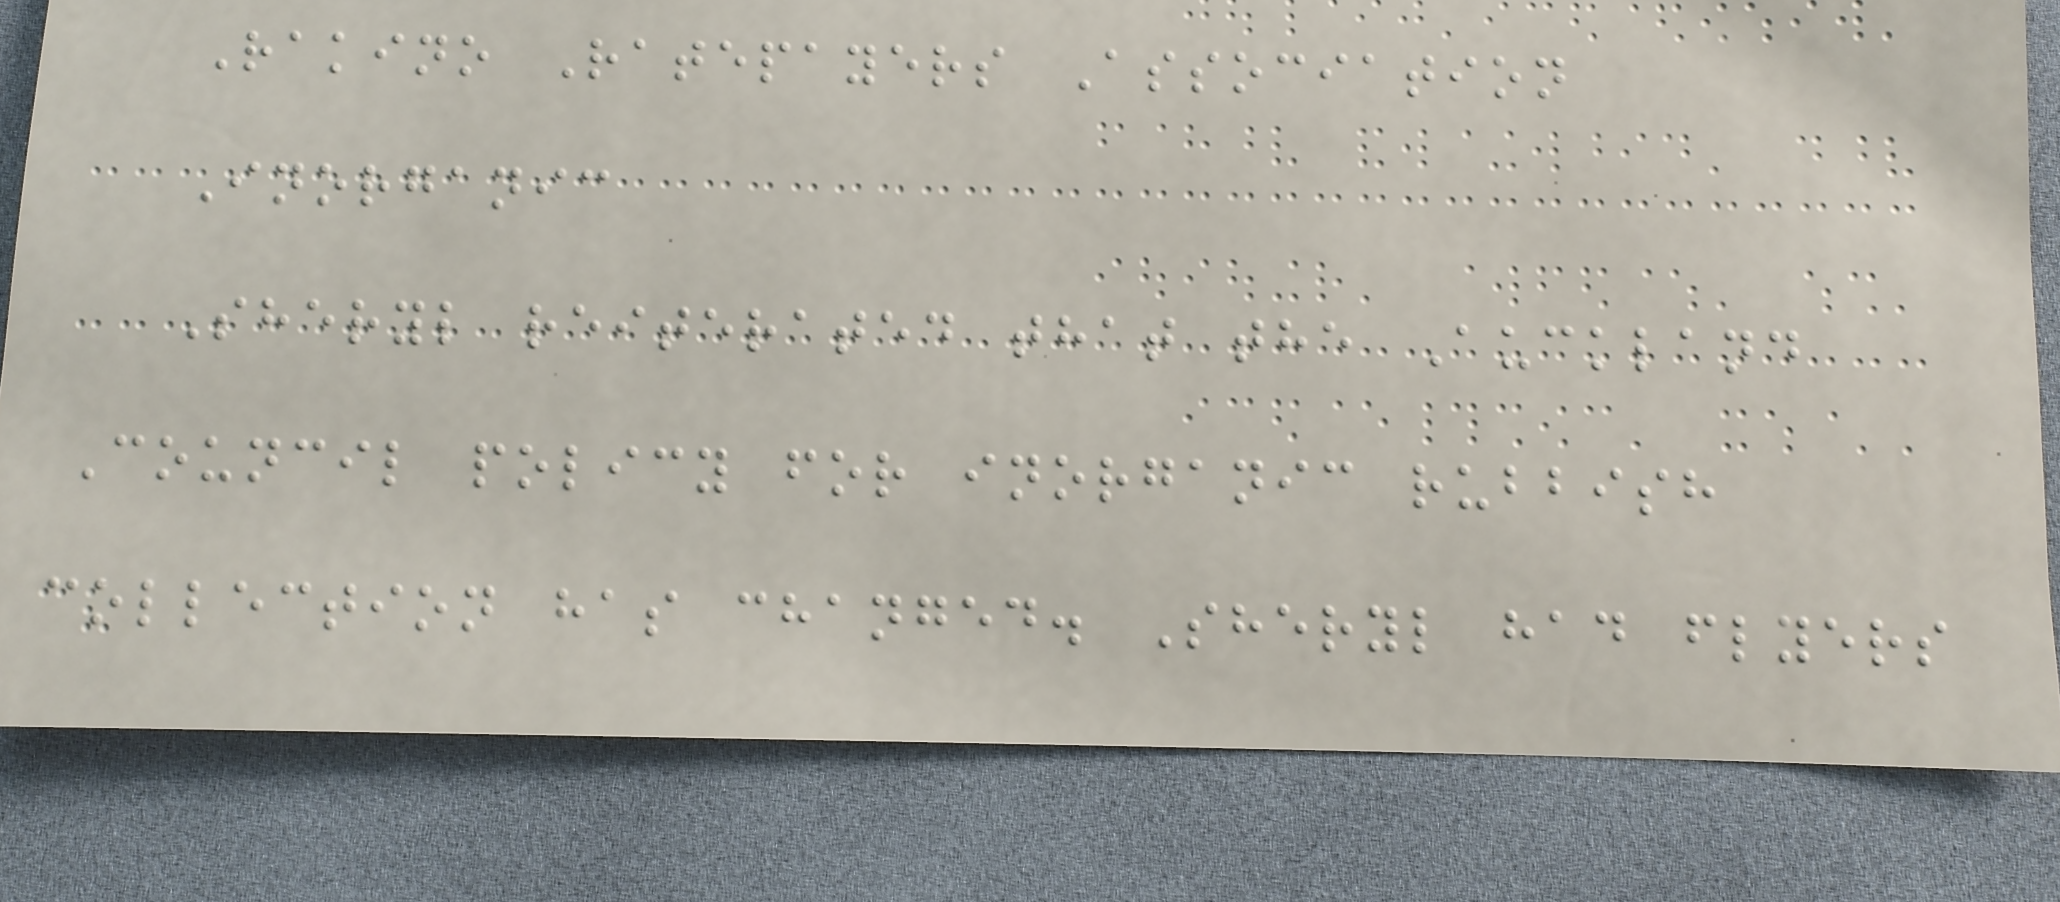Rakino Ratepayers Association
Inorganic
Sheryl reiterated that the Auckland
Council policy for inorganic rubbish
collection has changed. Sheryl had flyers
